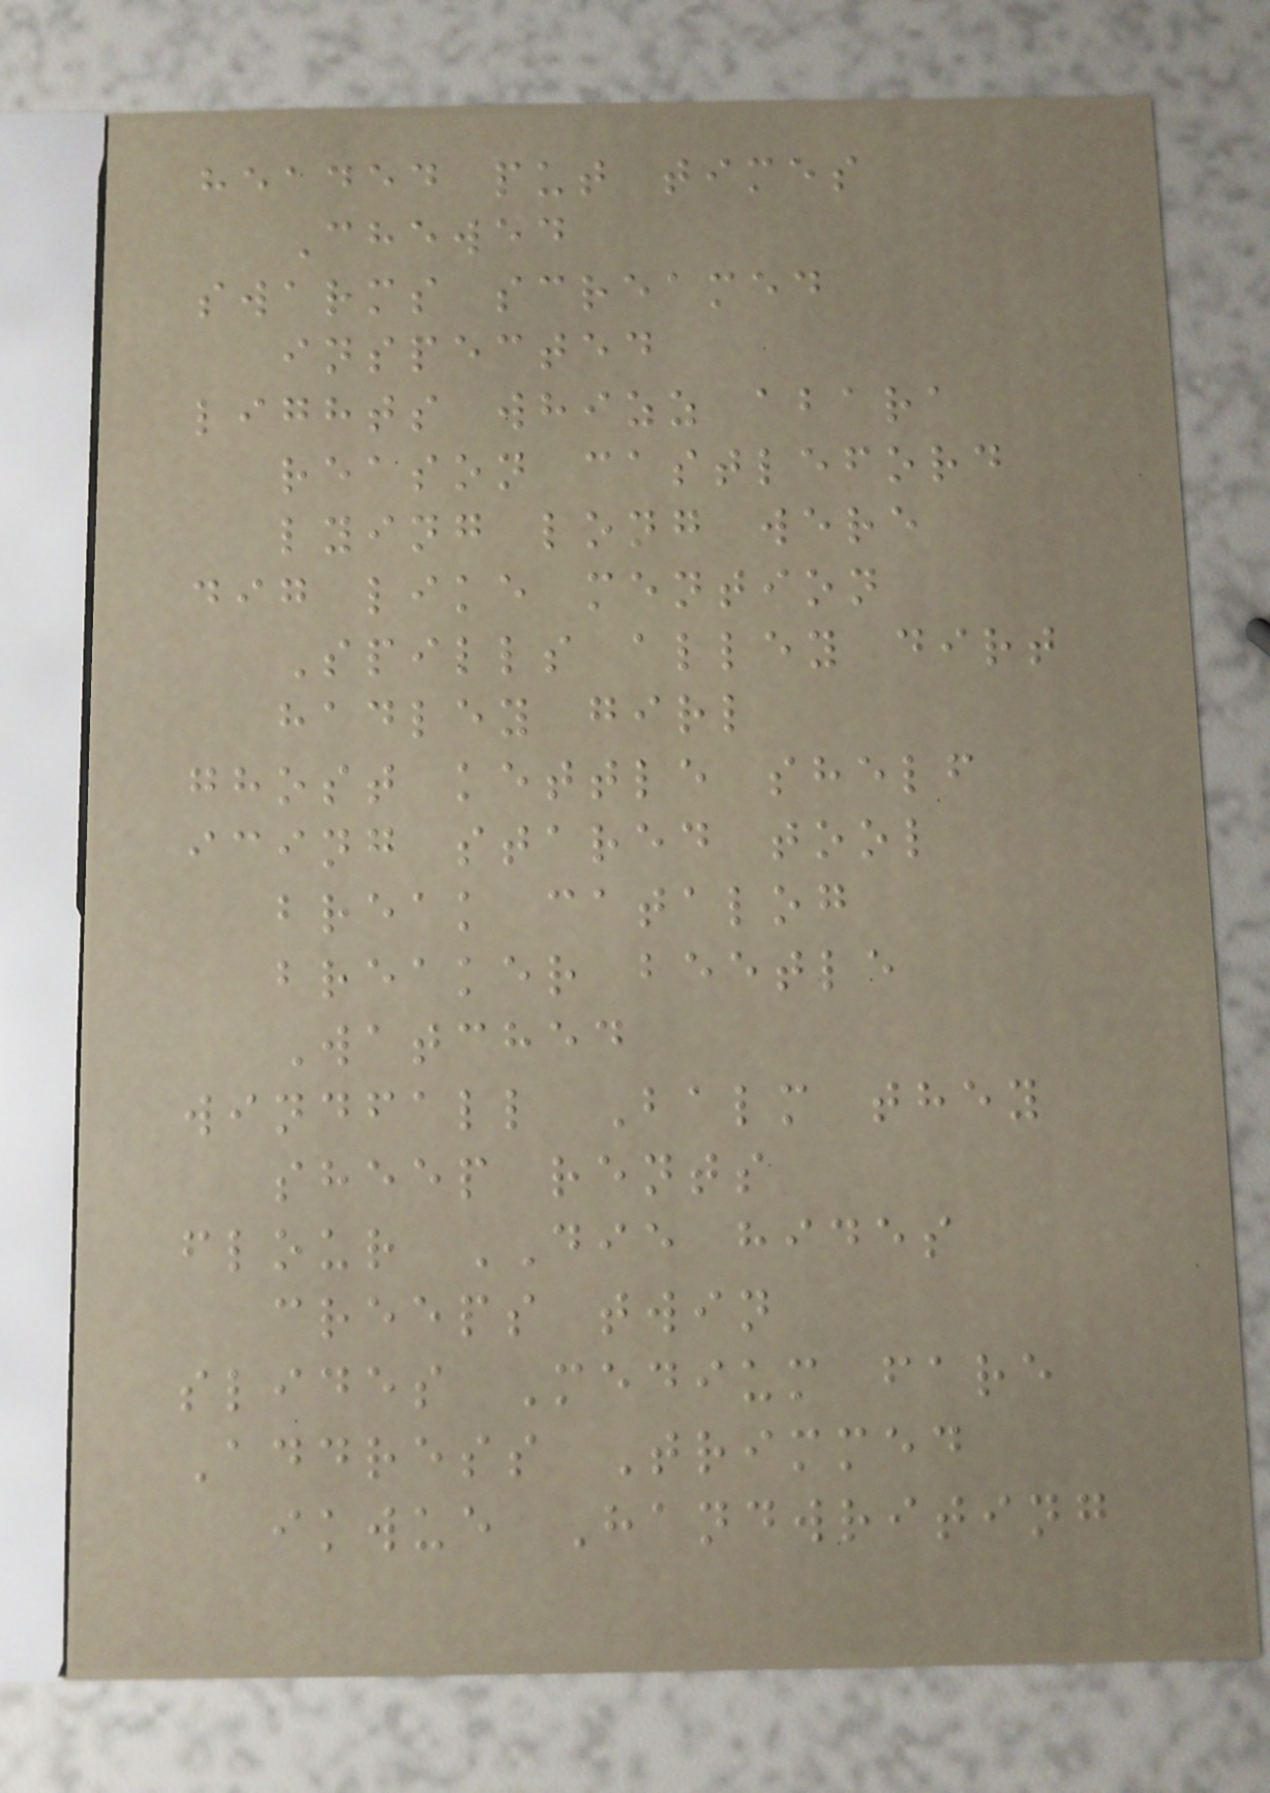headed put times
Chewed
swarms screamed
inspected
lights whizz abara
reason castleford
lying long were
dig like mention
Spills alley dirt
hadley girl
ghost kettle shelf
icing stared tool
break catalog
breaker beetle
Watched
windfall Balm they
sheep rents
flour DIE hides
creeps twin
slides Medium fare
Address Trimmed
ikwue Handwriting
